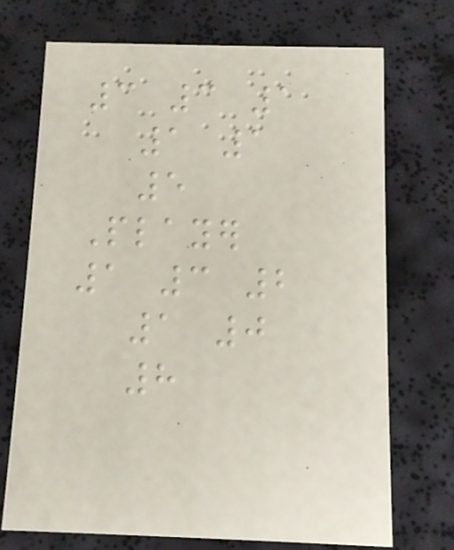3 3 1
1 1
5
Player
1 3 2
1 0
8
